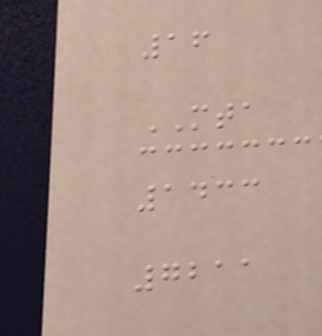16
MTA
1433
7211
